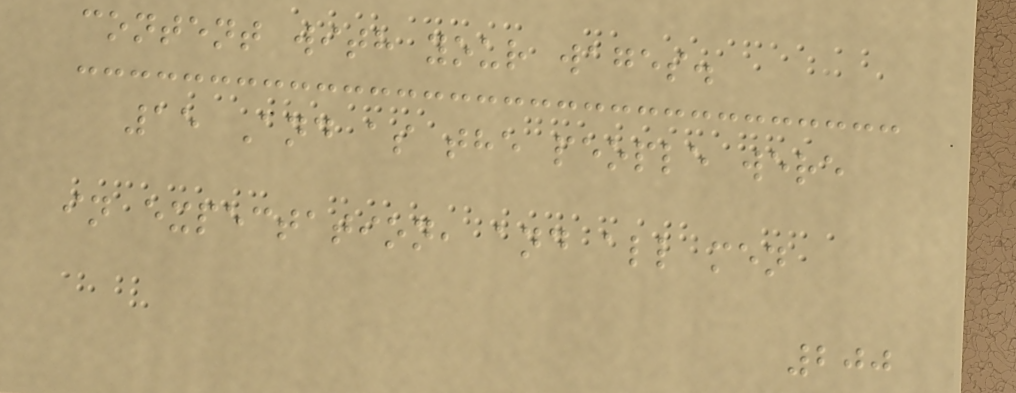content with your wages.
15 And as the people were
in expectation, and all men
200
